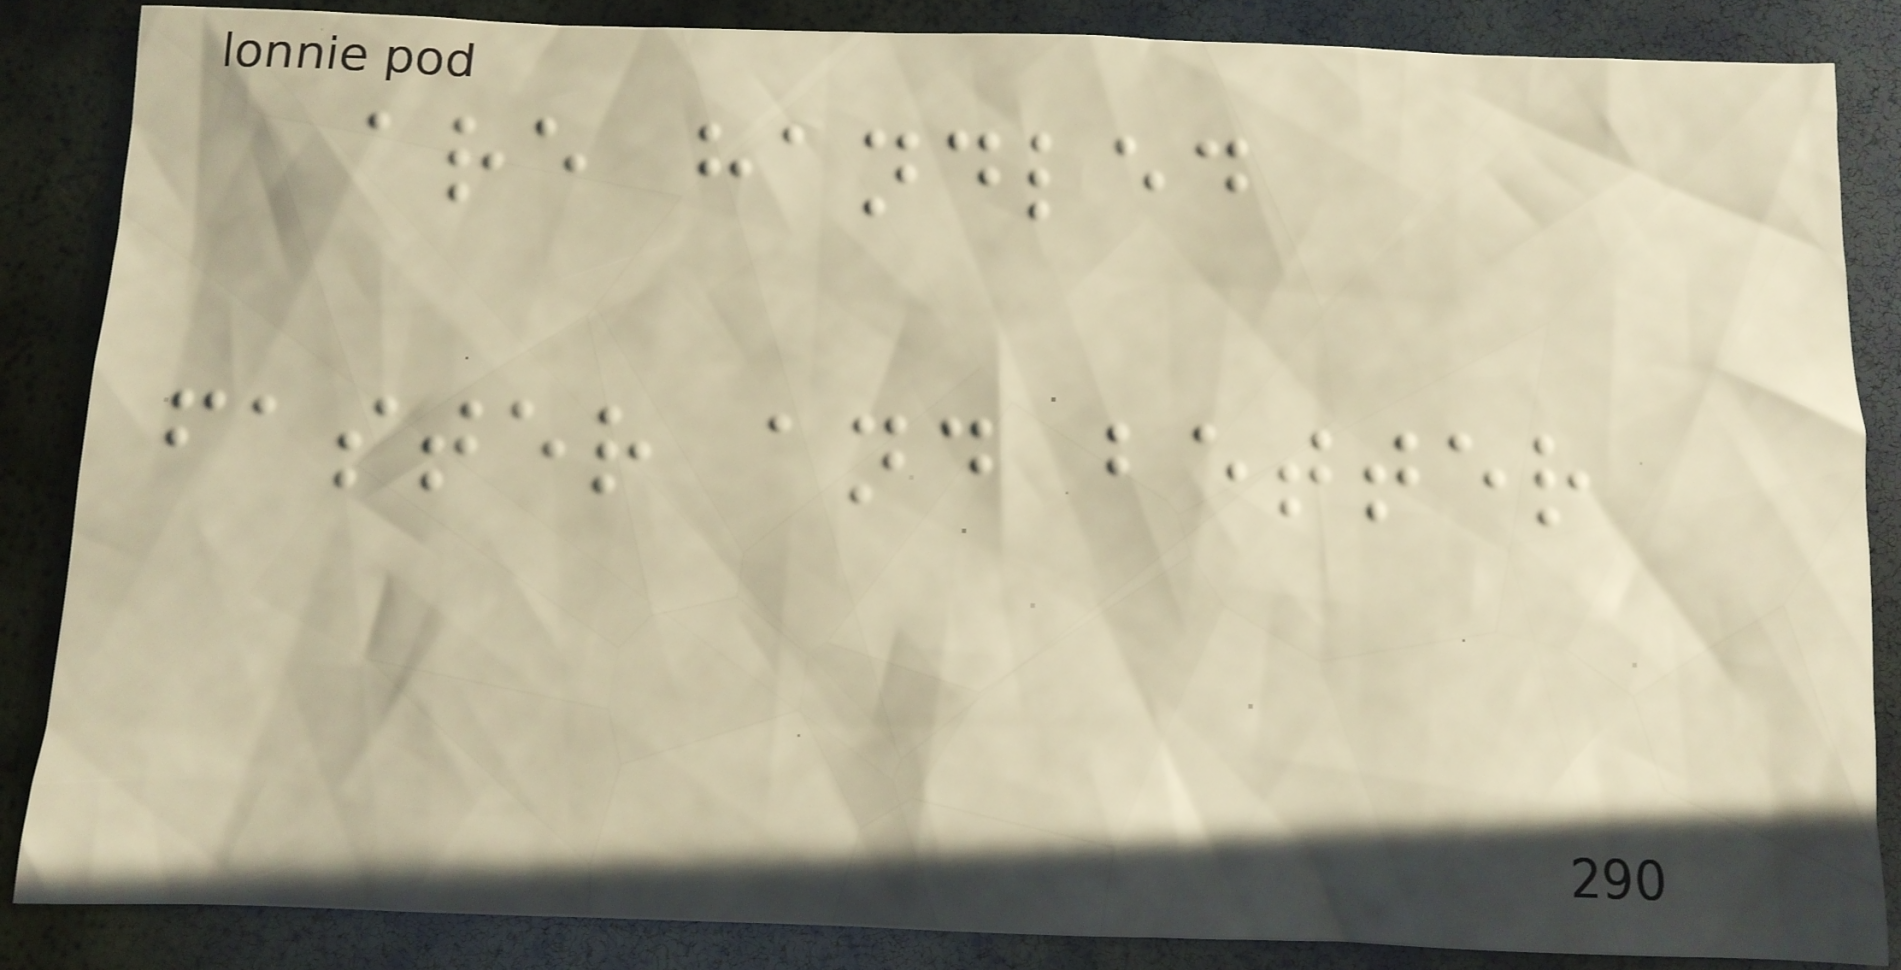are handled
faster and better
